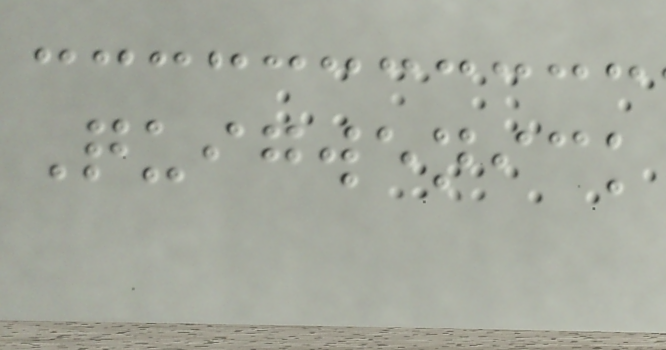Quigwenick
